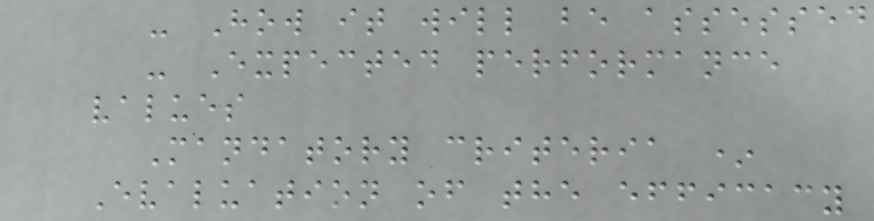- How it will be assessed
- Expected performance
values
Mandatory criteria *
Evaluation of the efficacy
